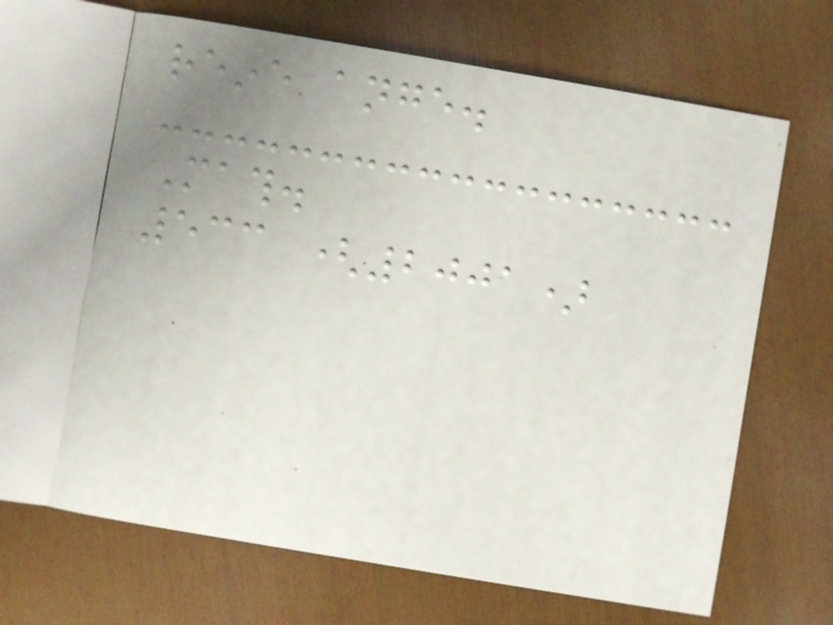reine ange.
Math.
533 (2001)
